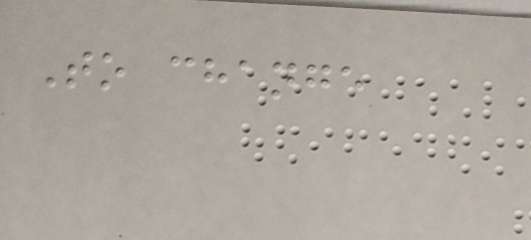To change
